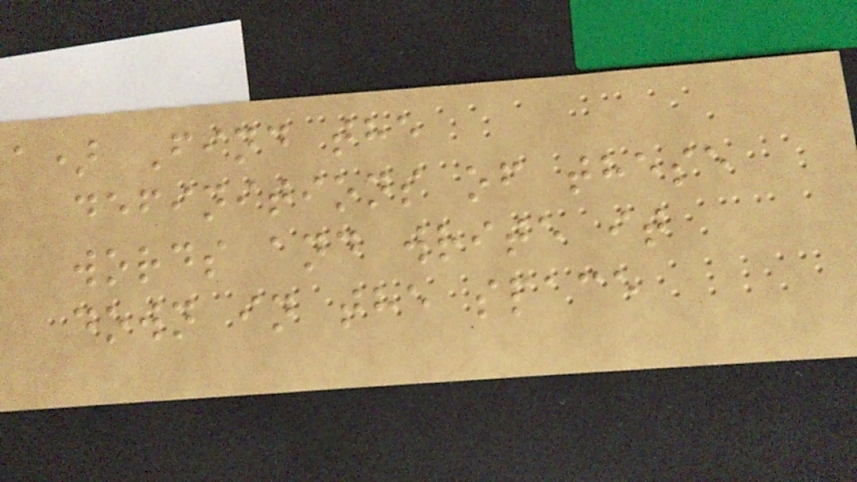a) Find the
definitions of these
words and write it
down in the space
